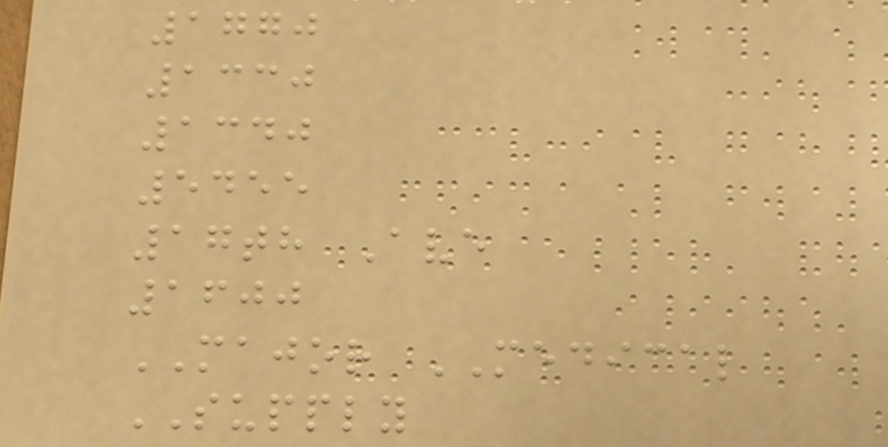1770
1330
1340
5455
17th Ave
1600
MAJOR MEDICAL
SUPPLY
